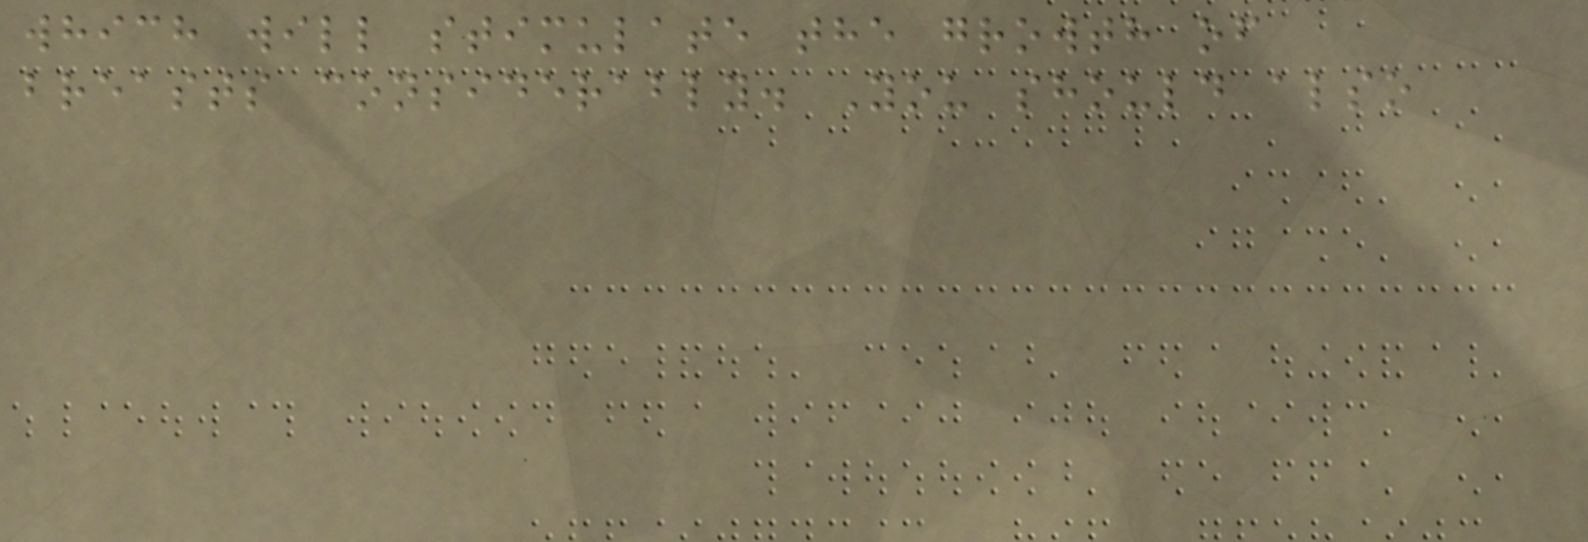which will stimulate the growth of
breasts considerably. You should also
